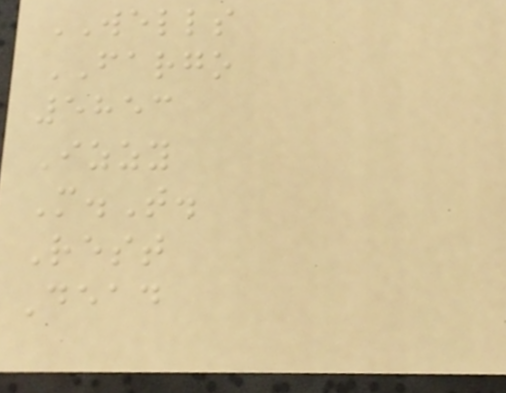WELLS
FARGO
5853
Izzy
M.T.
Rest
Dead
